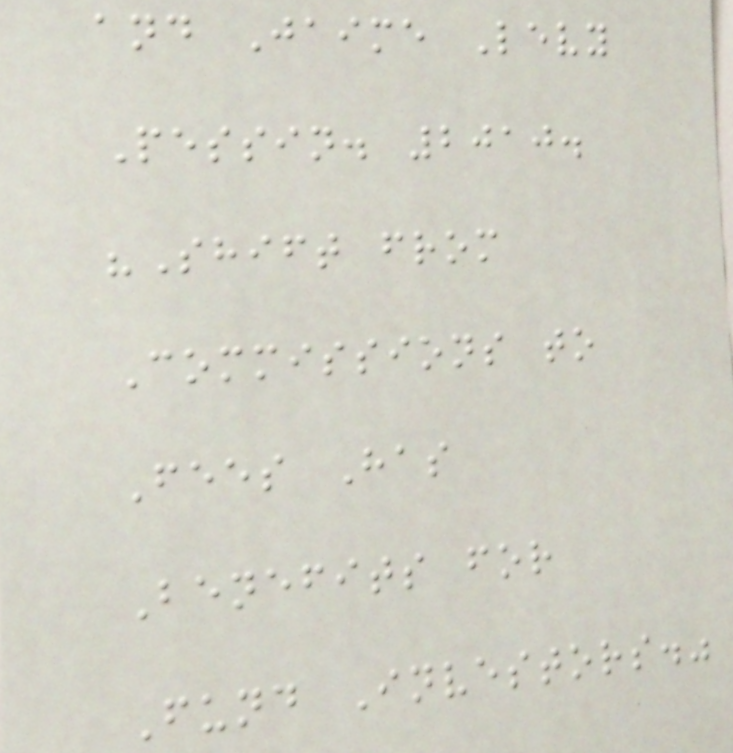and Jaime Levy
Pessin. 2010.
"Shift from
Commissions to
Fees Has
Benefits for
Fund Investors."
